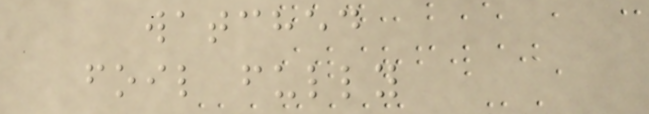watched
foil fully
